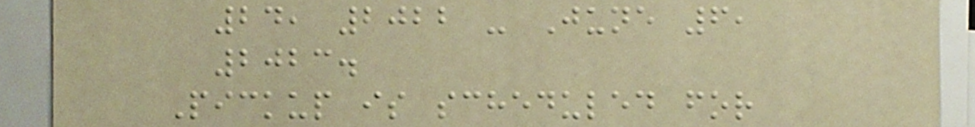24, 2022 - June 6,
2023.
Pickup is scheduled for
